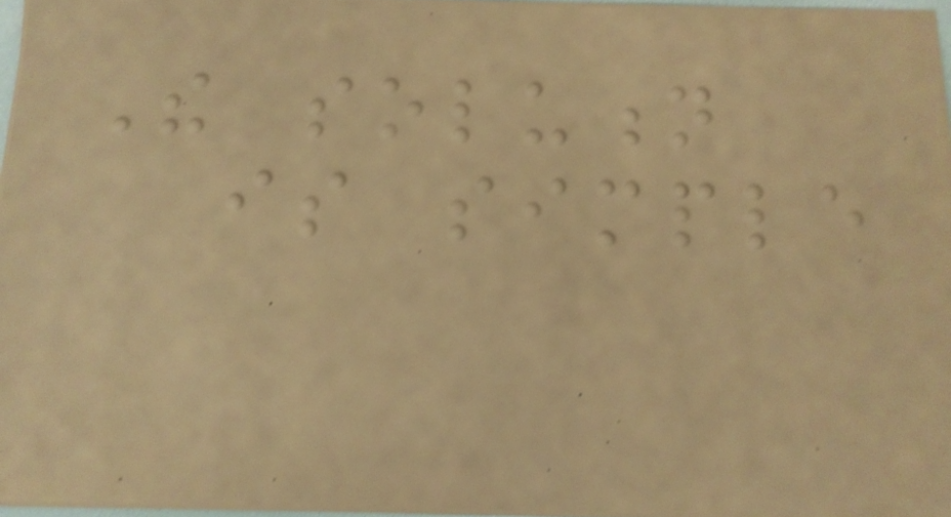The solution
is simple
